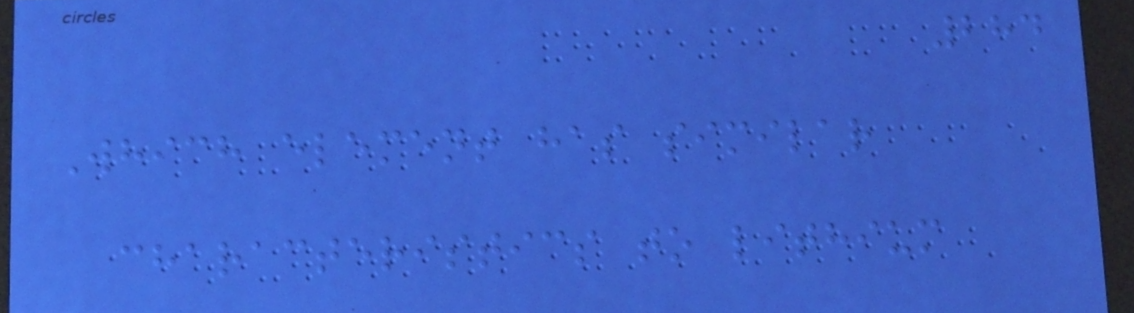284
Which element has similar
characteristics to lithium
